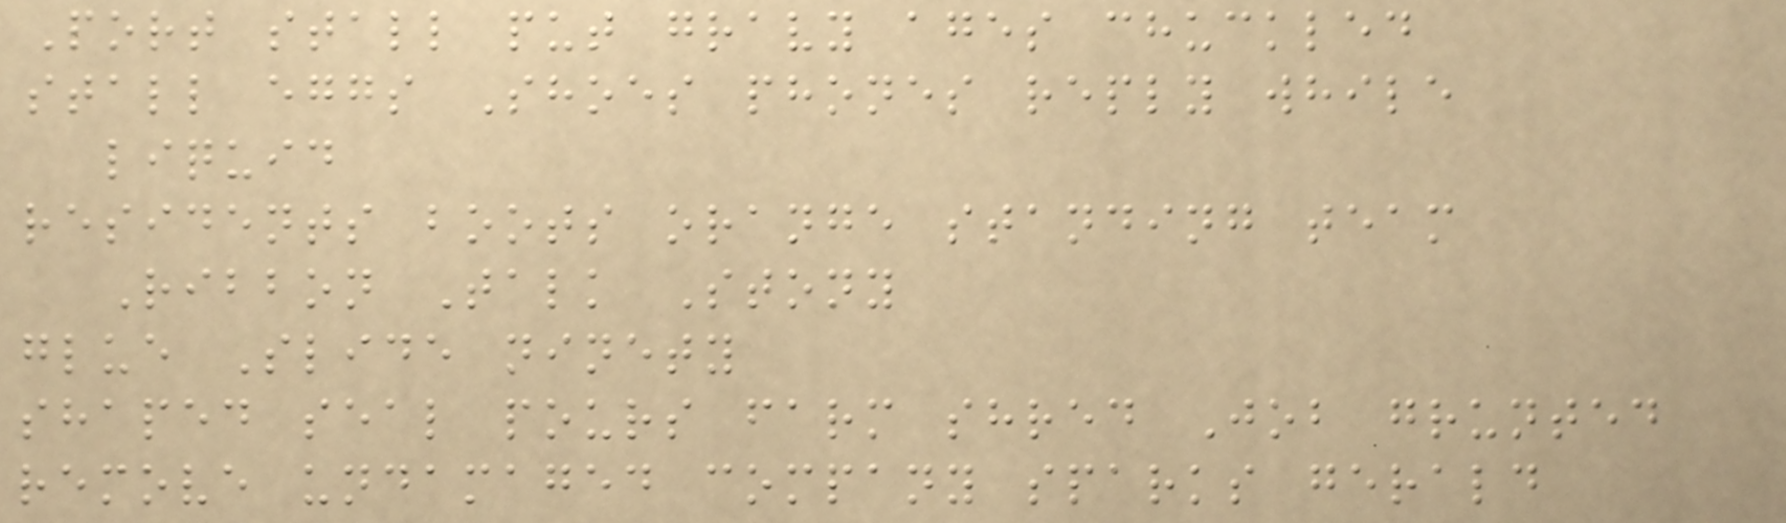Port stall put gravy ages chuckled
stall eggs Shoes phones reply while
liquid
residents boots orange standing team
Ribbon Talk Stony
glue Slide ninety
shaped seal pours farm shred Job grunted
remove undamaged company sparks gerald
